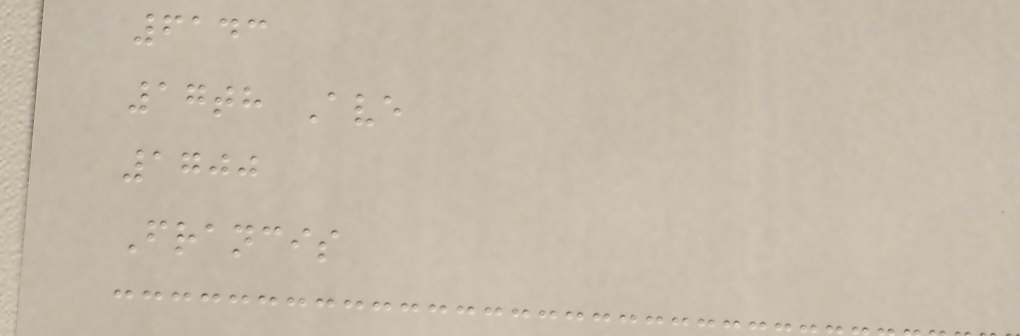6143
17th Ave
1700
Francis
